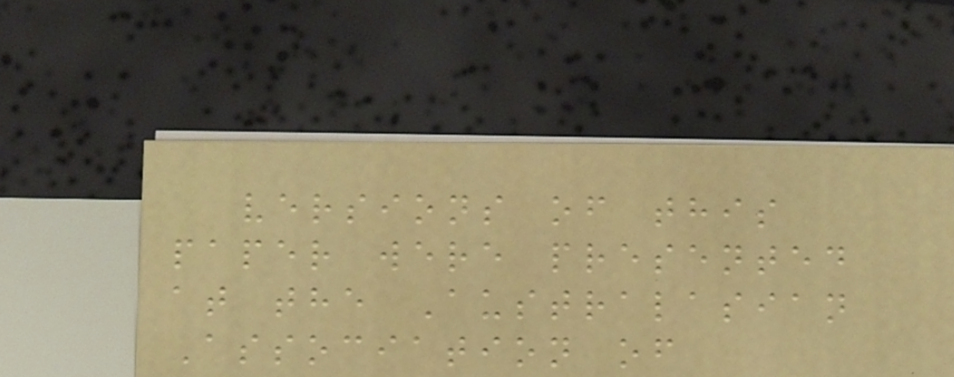versions of this
paper were presented
at the Australasian
Association of
